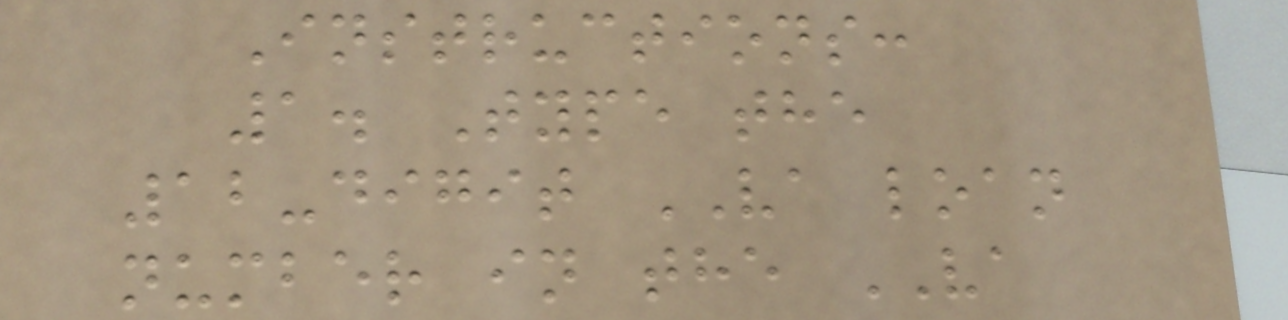Instructions:
1. Type the
12-digit VA loan
number in the VA
